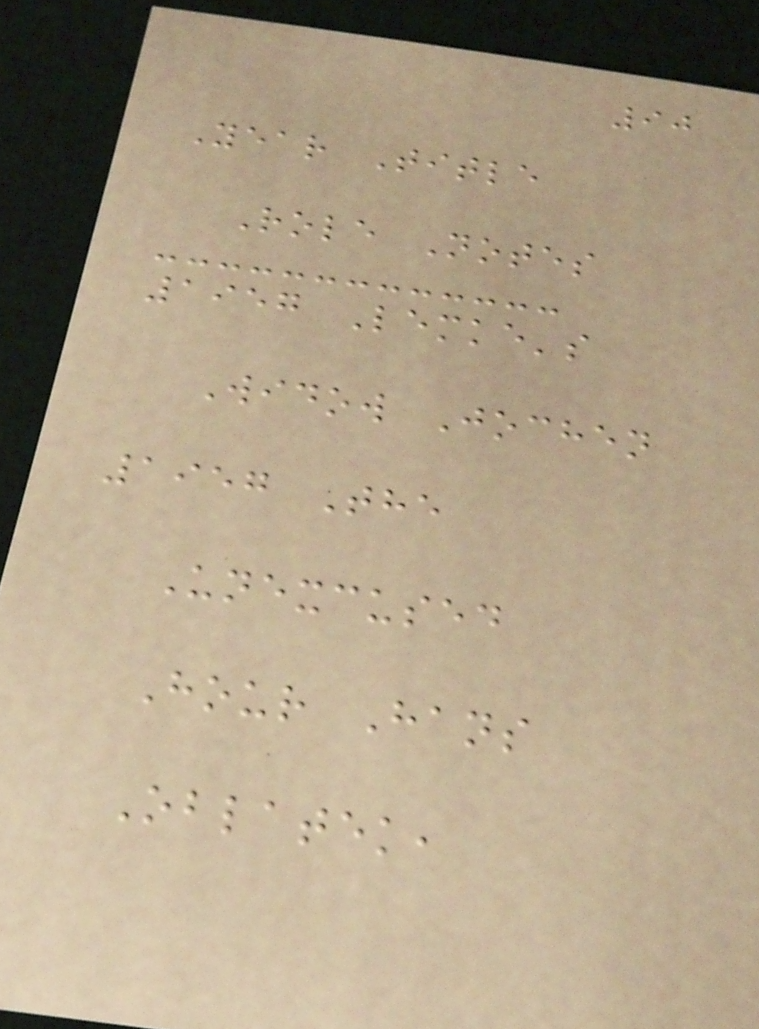90
Year Title
Role Notes
1957 Lemke's
Widow Jochen
1957 The
Unexcused
Hour Hans
Oblatek,
